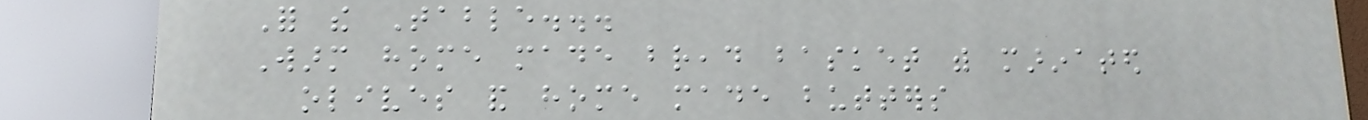For the Table...
Warm home made bread basket with marinated
olives and home made butters
